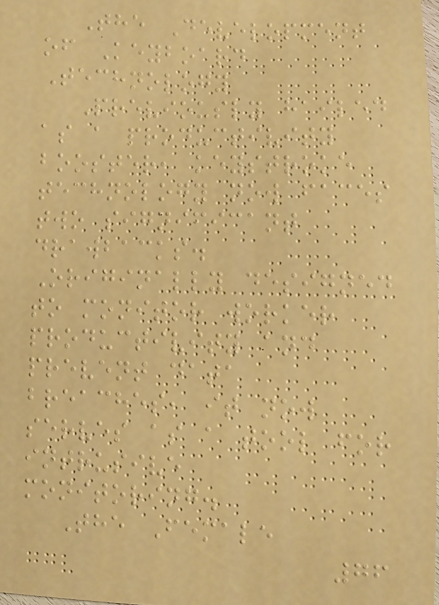The Development
of Keyboard
Technology
Previously hailed
as a productivity
booster, keystroke
technology now faces
two significant
drawbacks.
Originally designed
to monitor worker
productivity and
prevent data
breaches, it now
serves as a tool for
intrusive
monitoring.
The Female
76
